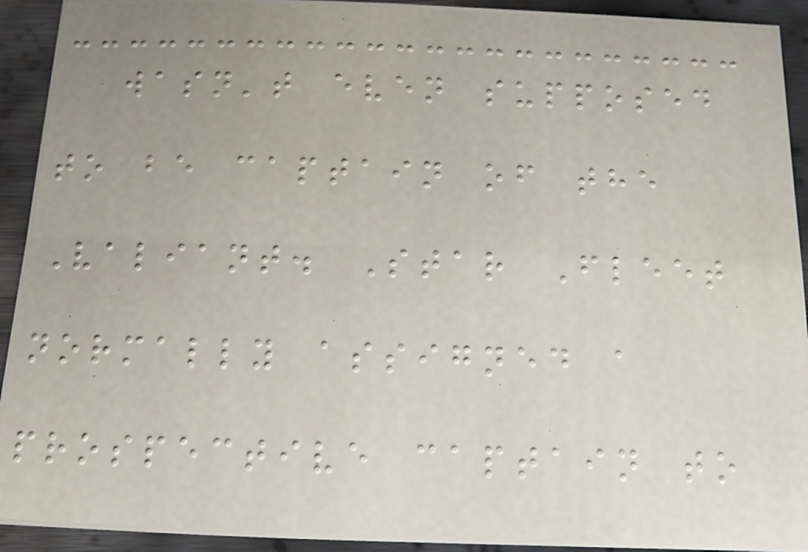wasn't even supposed
to be captain of the
Valiant. Star Fleet
normally assigned a
prospective captain to
